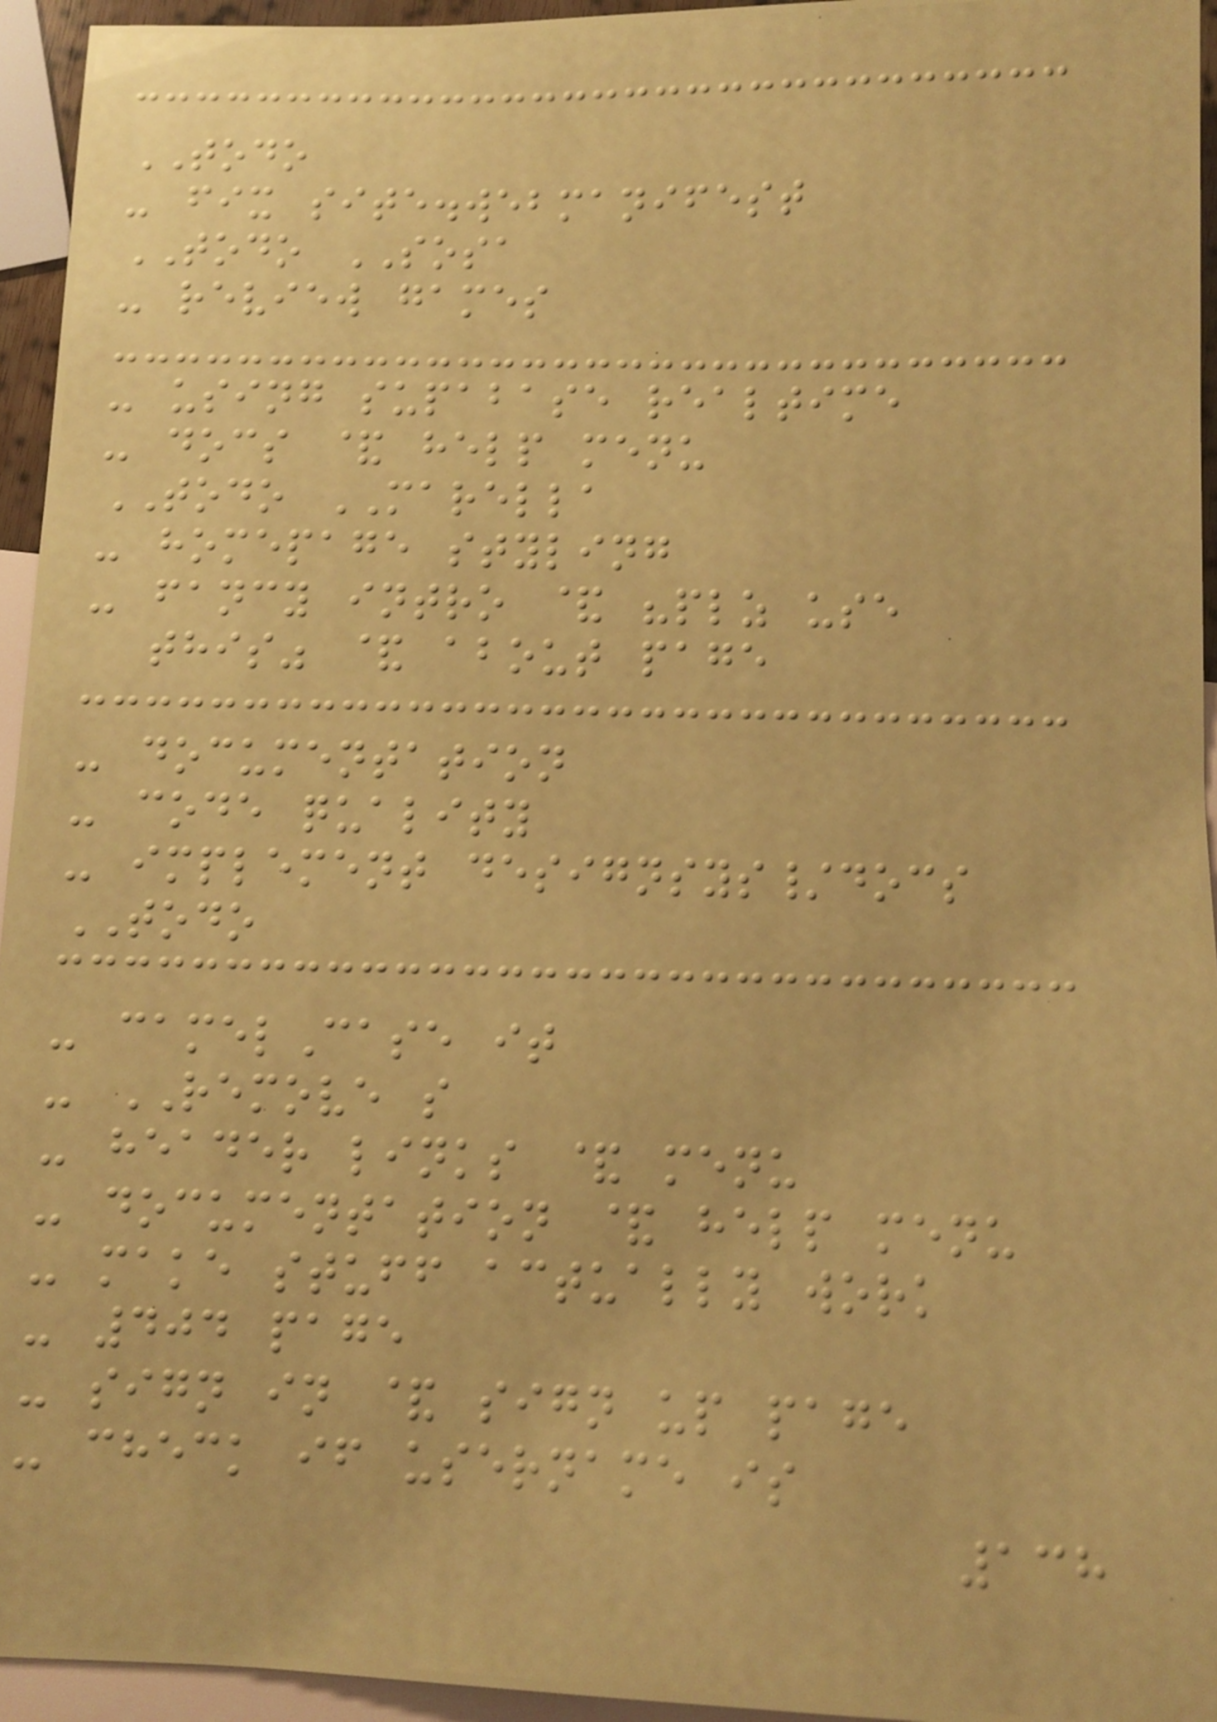TODO
- fix site.webmanifest
TODO SOSA
- review games
- using supabase realtime
- docs & help menu
TODO MARELLA
- homepage styling
- fancy intro & "plz use
this" & about page
- documentation
- code quality
- implement designsys/docs
TODO
- camelCase it
- REMOVE s
- header links & menu
- documentation & help menu
- make stuff actually work
- 404 page
- sign in & sign up page
- check if username is
138
